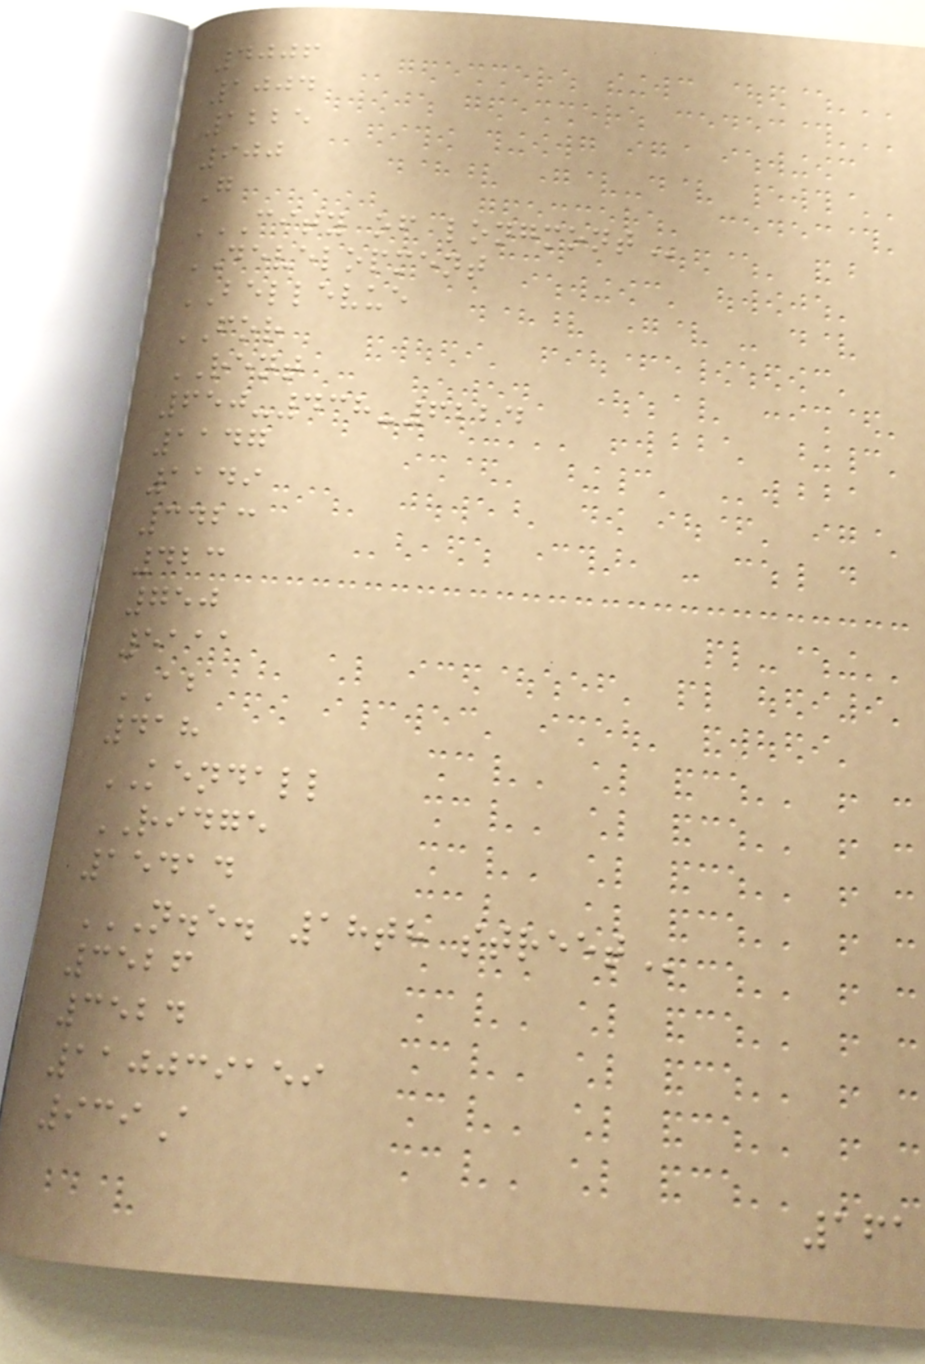4006
1004
1225
900
G
CITY OF LONGMONT
DEVELOPMENT
BELLEVUE
FOR
RENT
650-438-6224
1147
1149
3423
423
750
5111
AB
418
KENDALL
RIDGE
15414
N.E. 18TH STREET
3526
3524
110039159
939A
161
